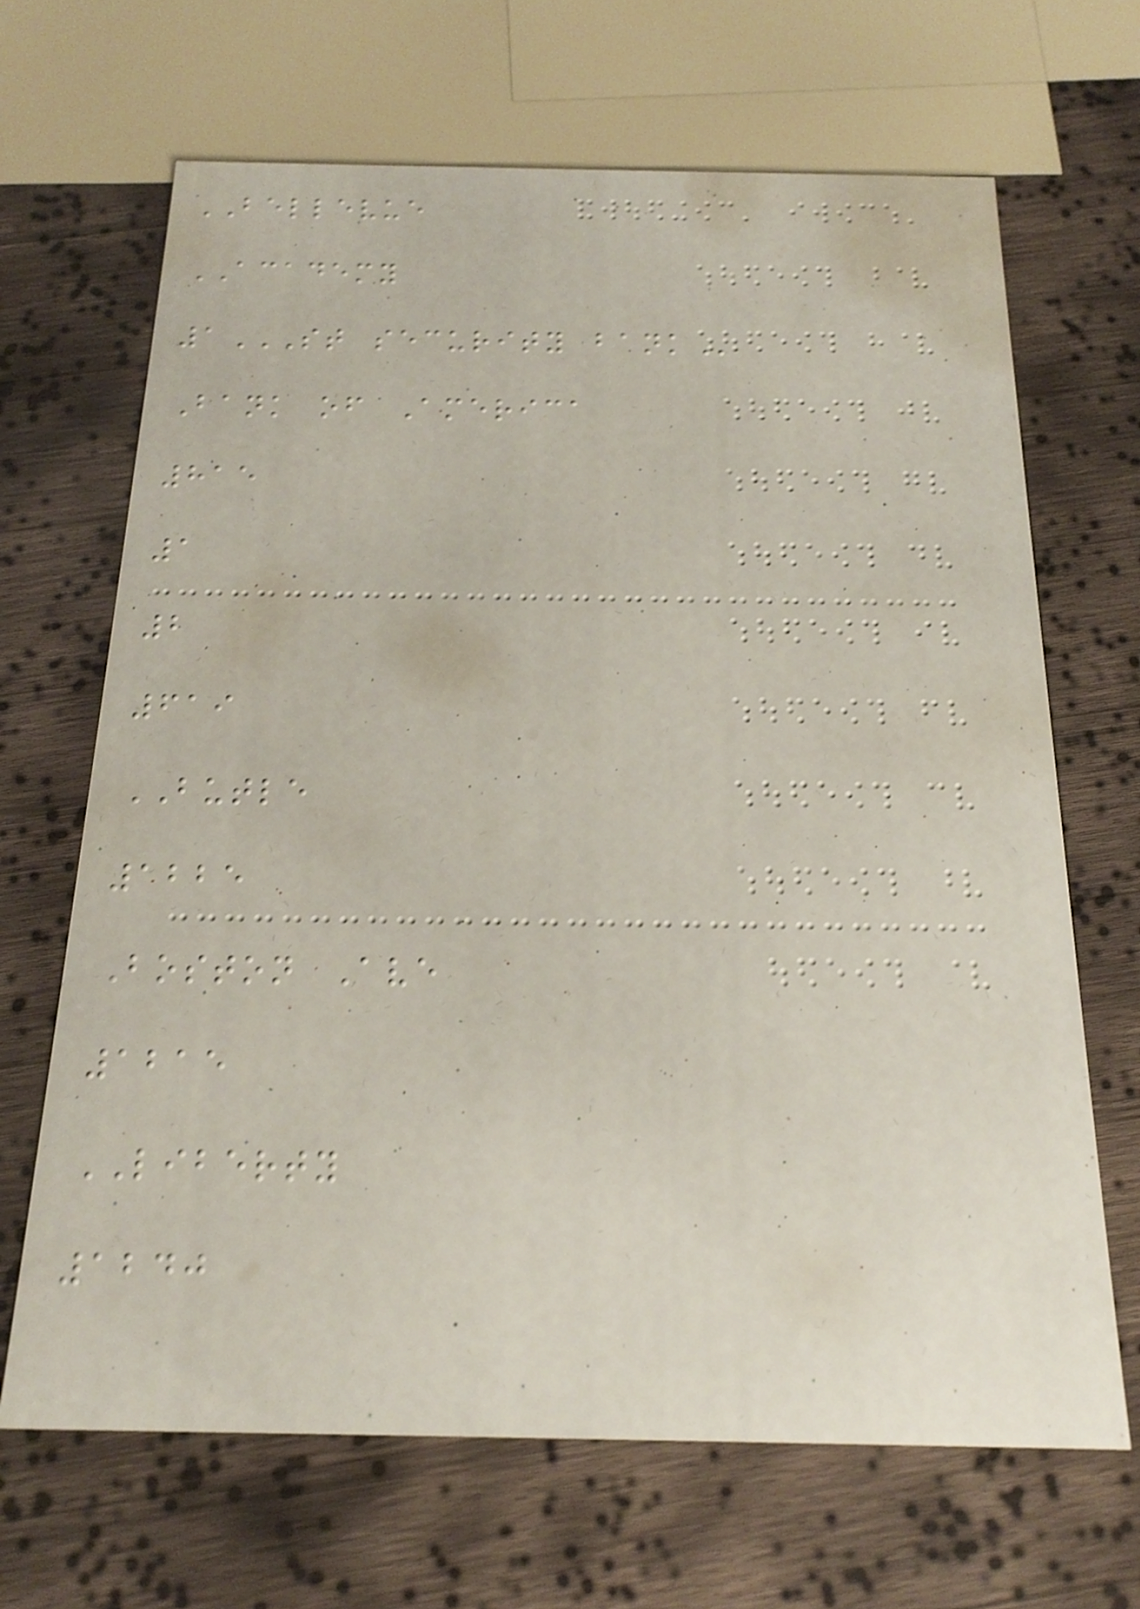BELLEVUE
ACADEMY
1ST SECURITY BANK
Bank of America
815
1
2
619
BUTLE
1225
Boston Ave
1215
LIBERTY
1240
